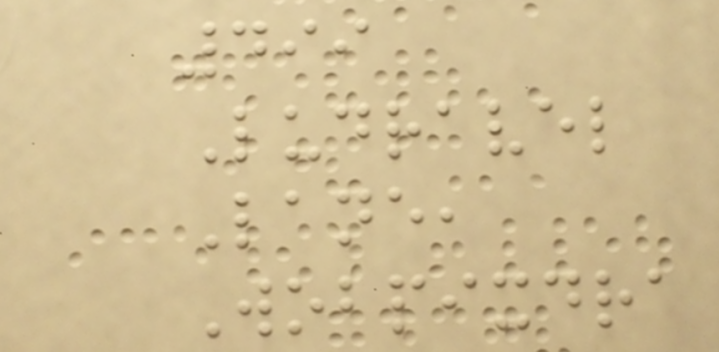499
Ludravel
Lane,
Wobpixdra
